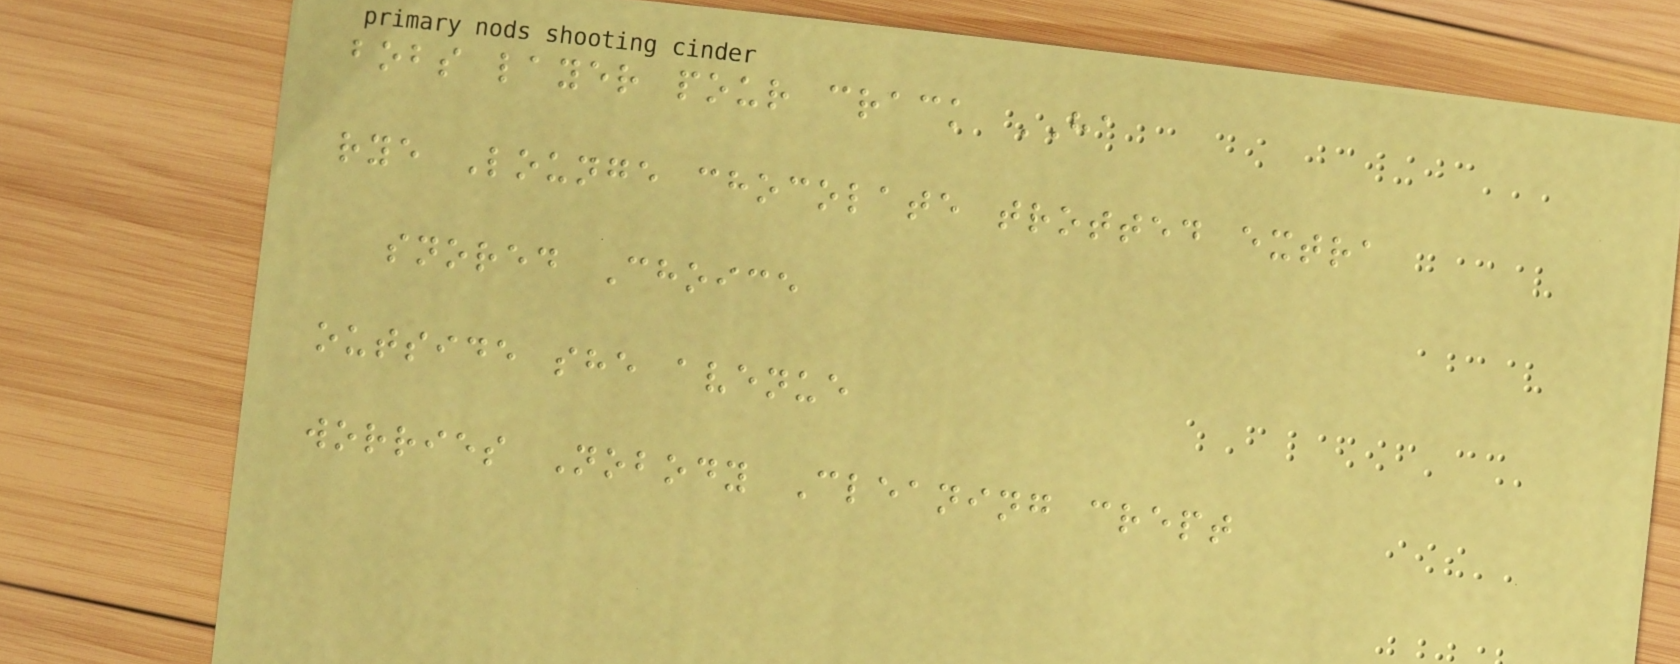bobs layer pour crack HA
rye Lounge chocolate trotted extra
snored Choice
outside she avenue
worries Nobody Cleaning crept
